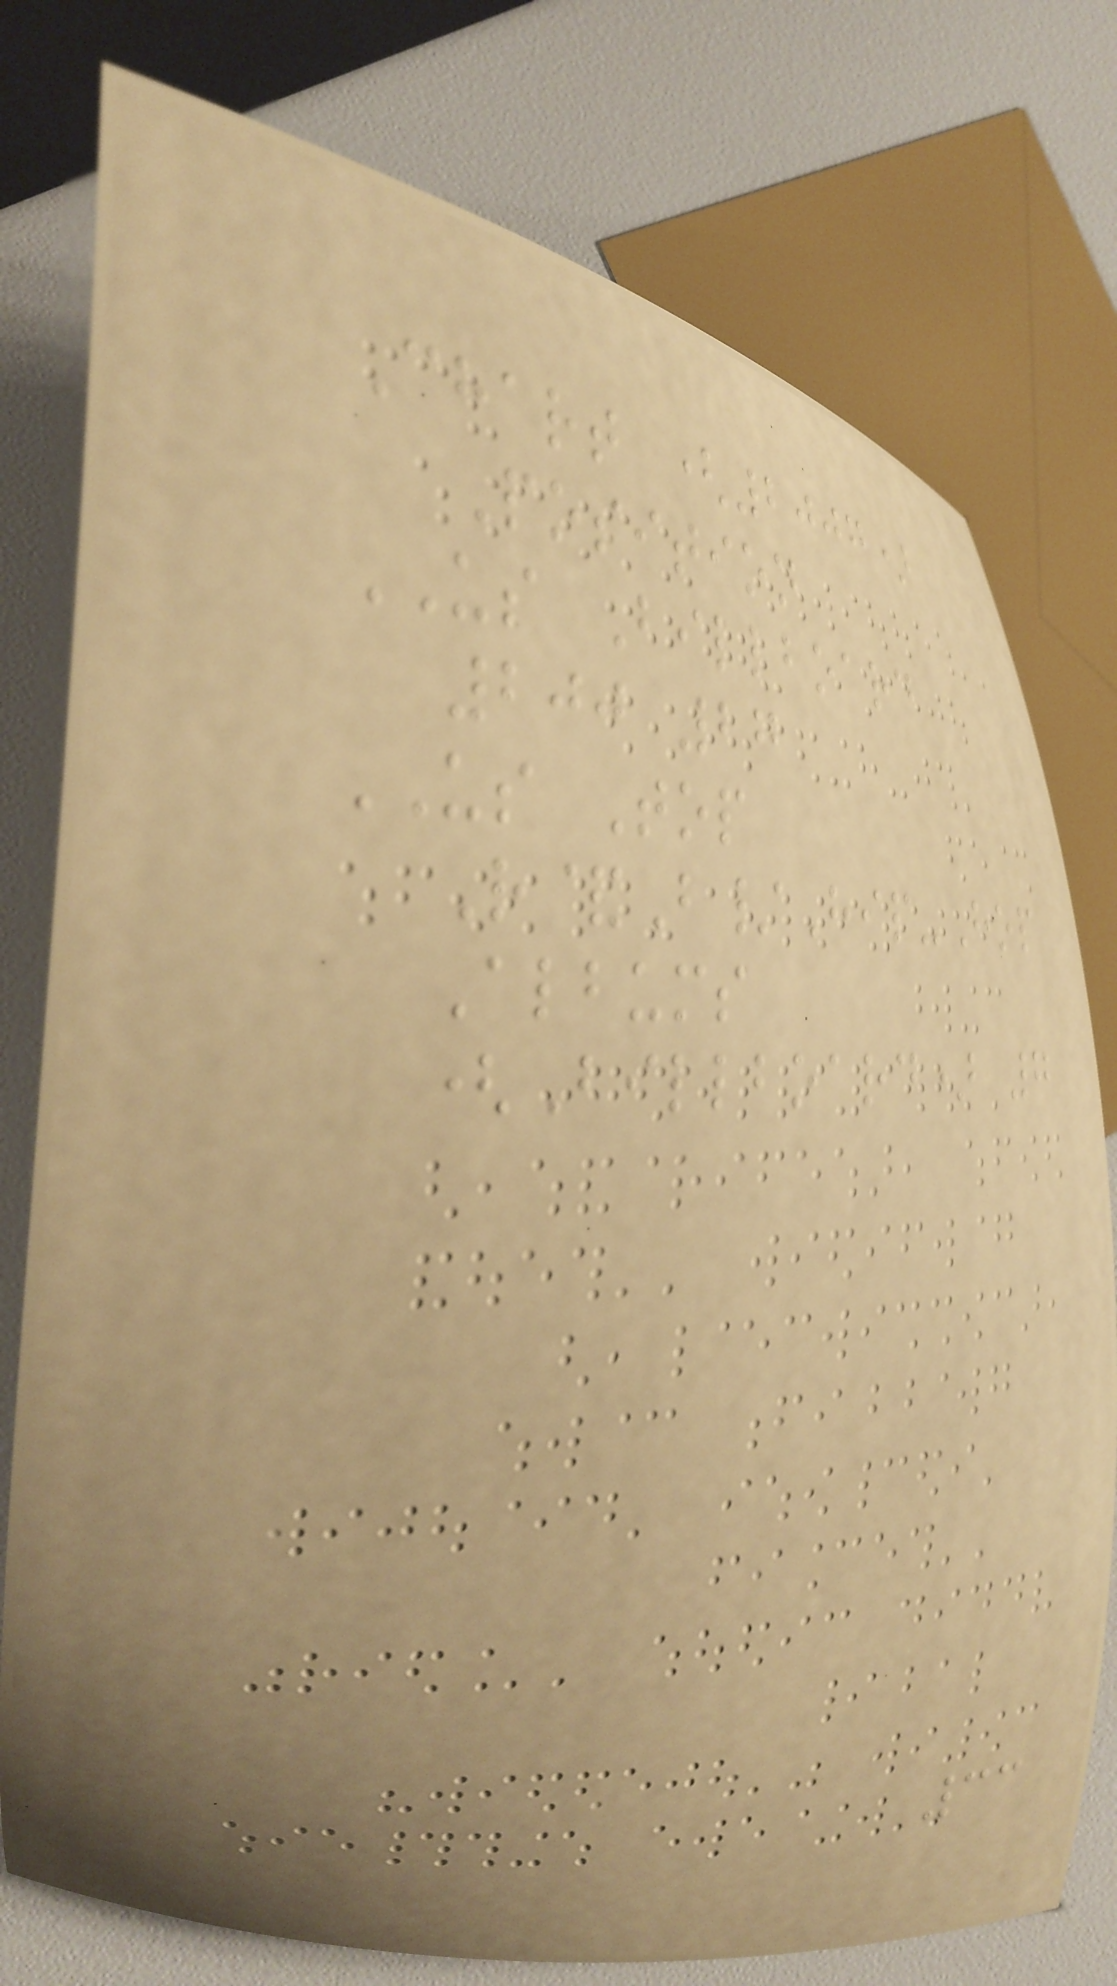Chart (2007)
Position
US Billboard
200 27
US Top
R&B/Hip-Hop
Albums
(Billboard) 7
33
